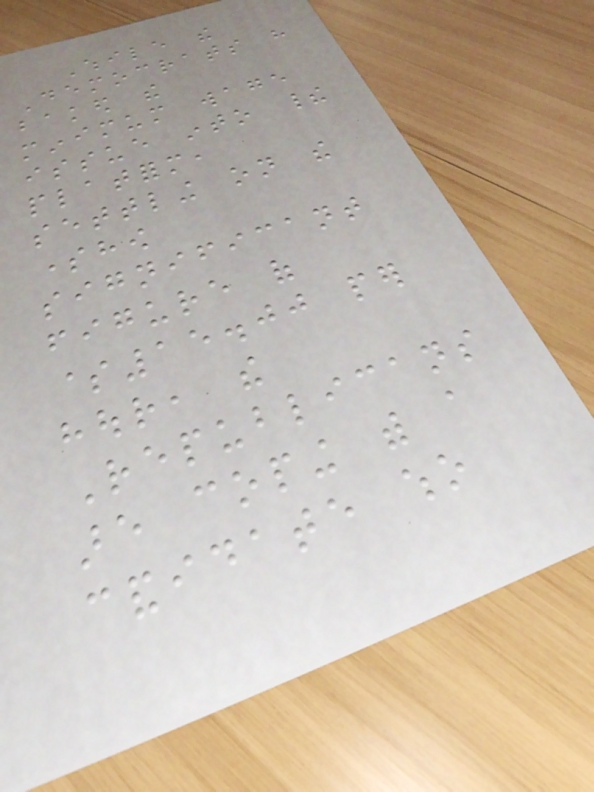While the
Democrats have
baked the
minimum wage
issue into their
platform,
settling on the
somehow
significant
figure of
$15.00 per
hour, the
Republicans
are coping with a
candidate who
